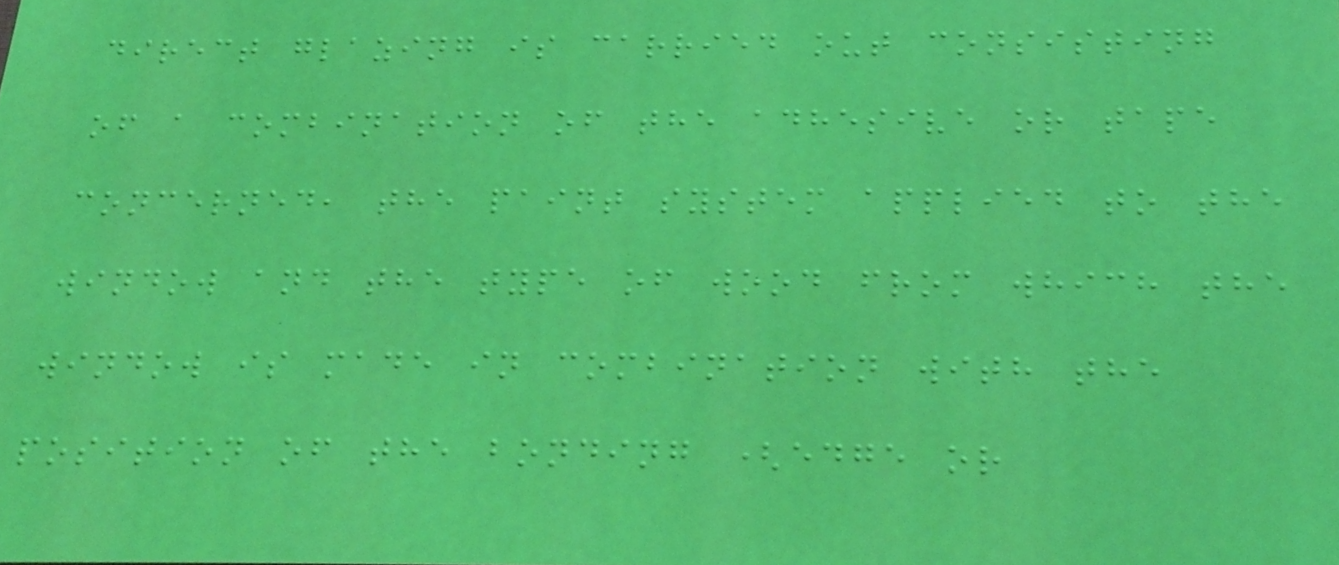direct glazing is carried out consisting
of a combination of the adhesive or tape
concerned, the paint system applied to the
window and the type of wood from which the
window is made in combination with the
position of the bonding (edge or
